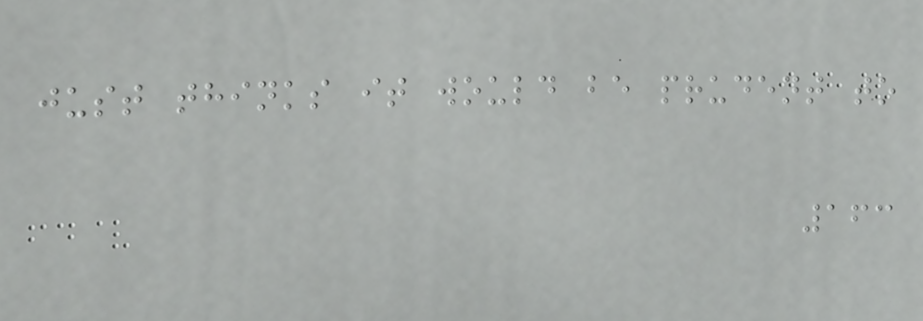just thinks it would be prudent to
163
